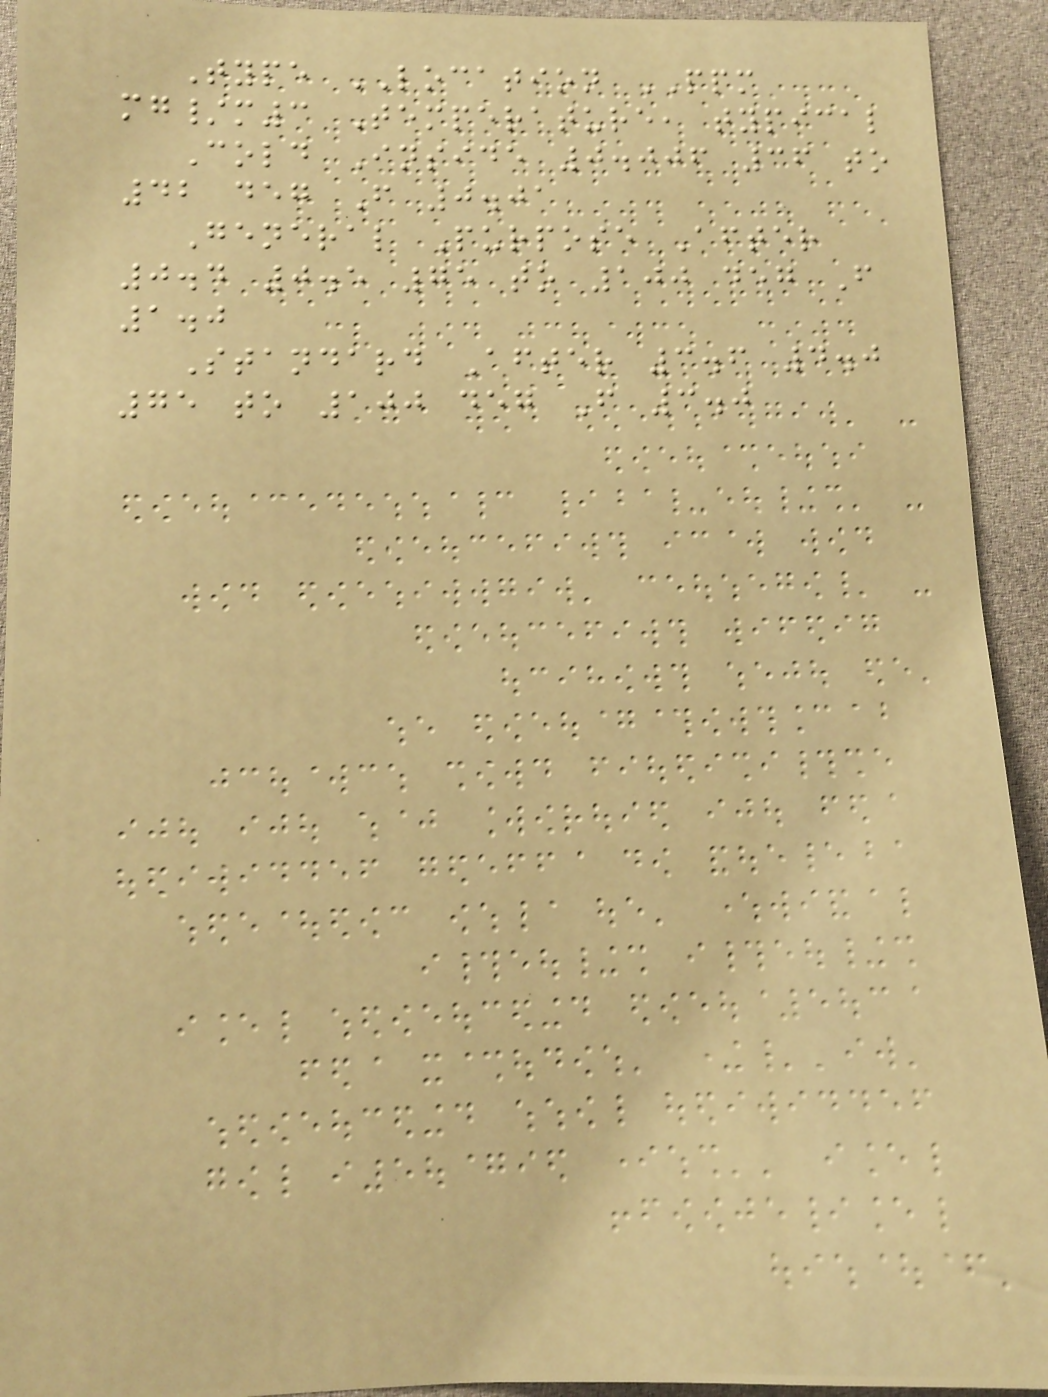Type LOCATION PPM
mg/m3 Temperature, typical
Cold Inside 0.006 36 to
42 deg F 0.01
General Purpose After
0.4 0.5 75 to 100 deg F
1.0
Standard After 3.6 4.0
75 to 100 deg F 3.0
